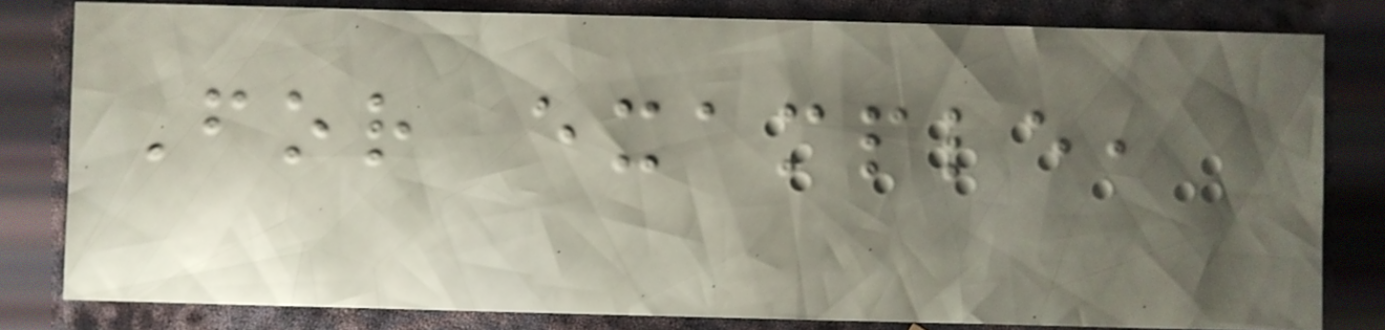For example,
